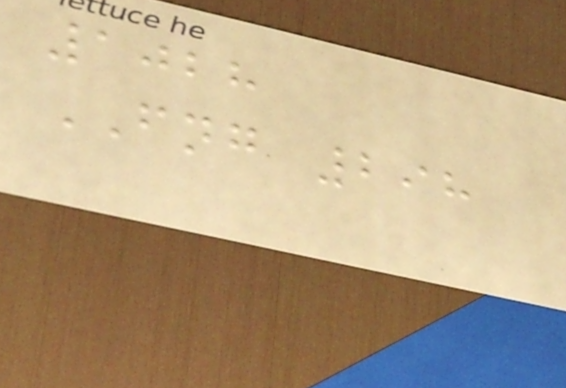1028
FNG 298
